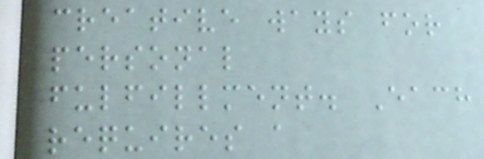creative ways for
personal
fulfillment. Each
requires a
